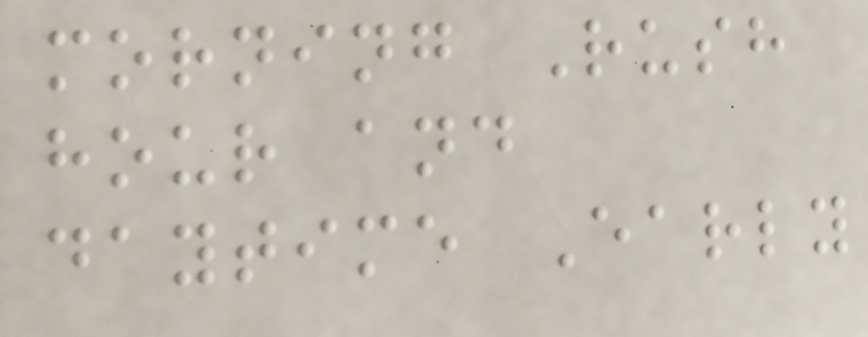morning Rush
hour and
daytime Early
